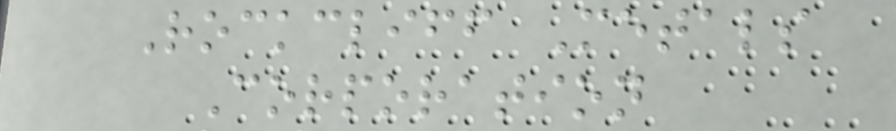Rockcliff Metals
Corporation
